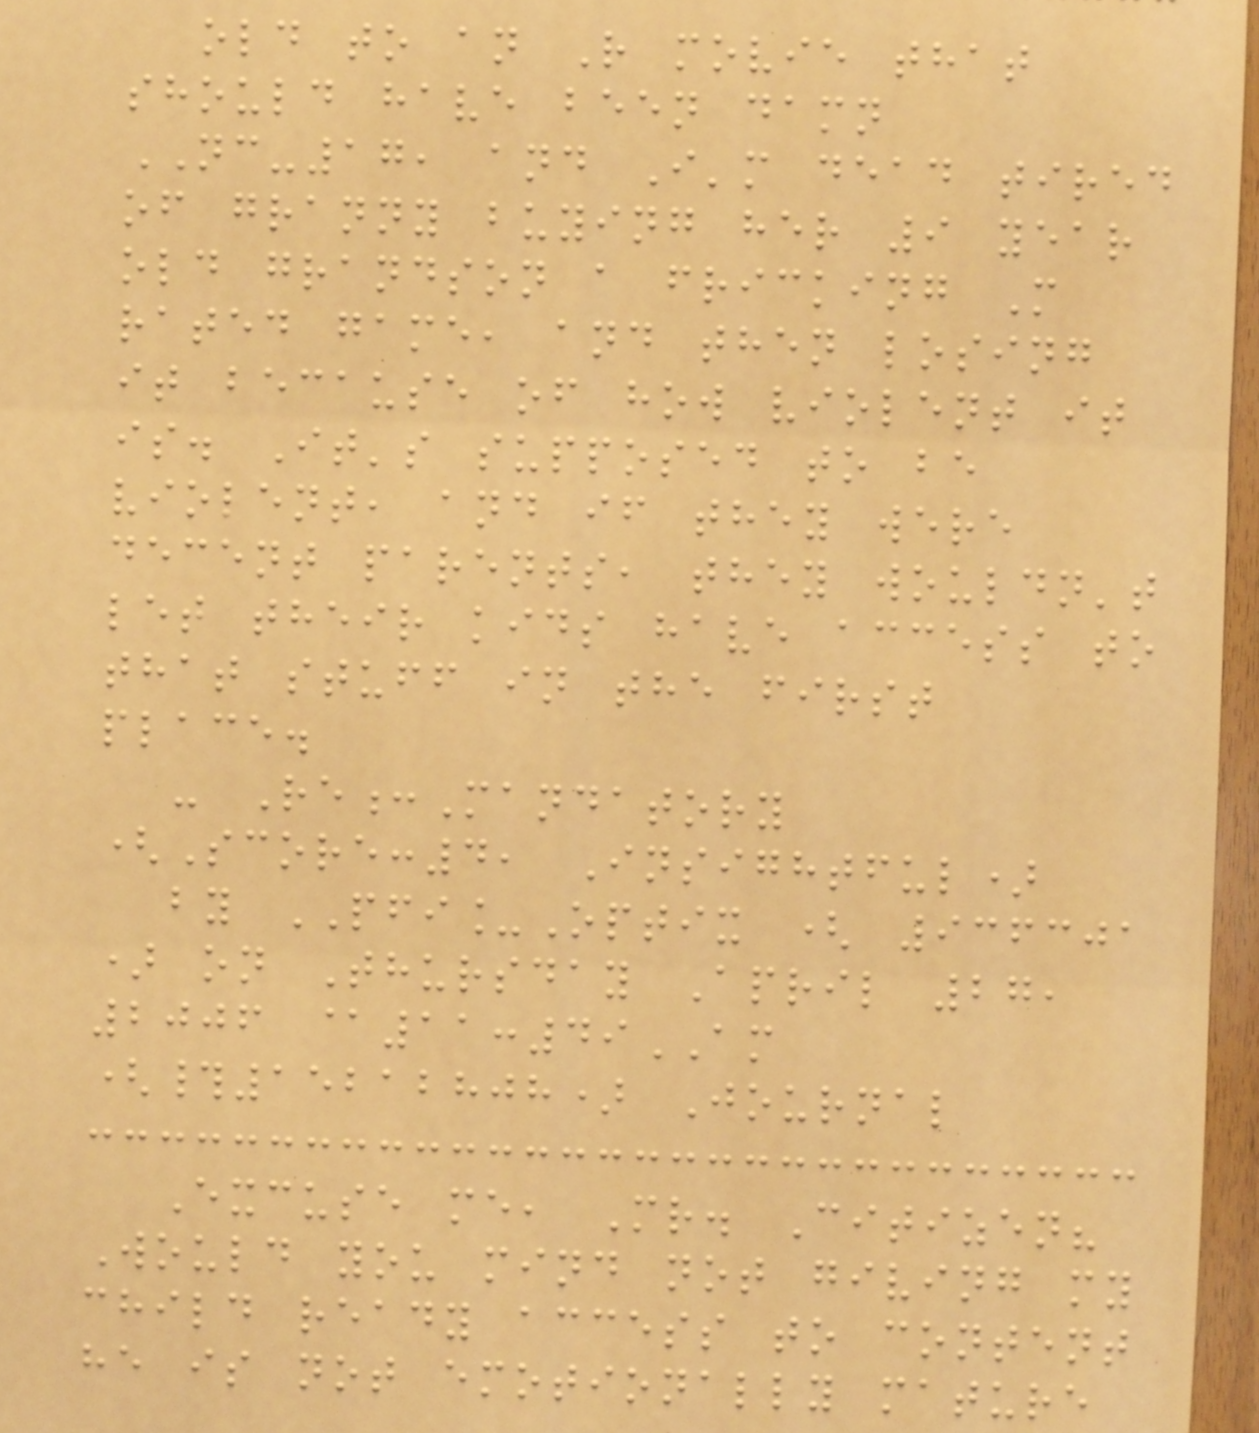old to an R movie that
should have been damn
NC-17, and I'm dead tired
of granny buying her 9 year
old grandson a fricking M
rated game, and then losing
it because of how violent it
is. It's supposed to be
violent, and if they were
decent parents, they wouldn't
let their kids have access to
that stuff in the first
place.
- Re:Mandatory
(Score:4, Insightful)
by PFI_Optix ( 936301
) on Thursday April 27,
2006 @11:49AM
(#15212808) Journal
Excuse me, Mr. Citizen?
Would you mind not giving my
child ready access to content
he is not emotionally mature
